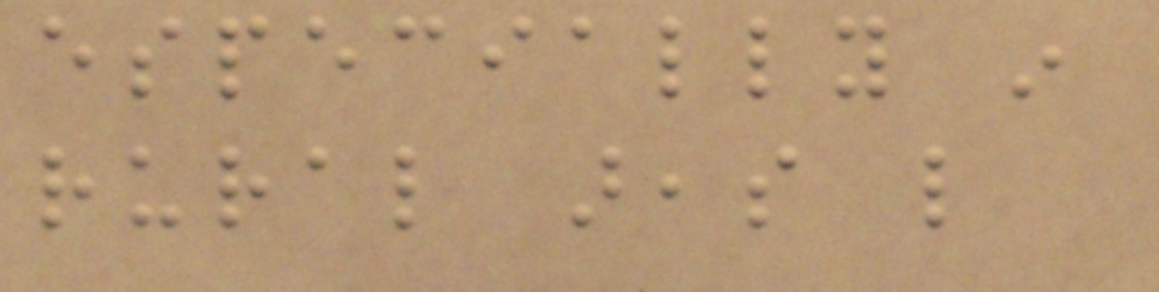especially in
rural areas like
